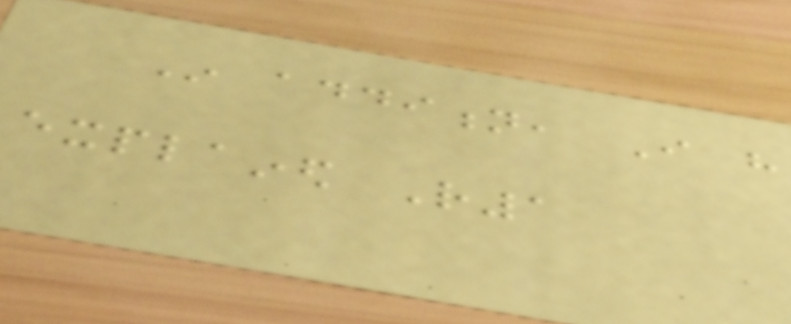In addition, I have
explained R1
